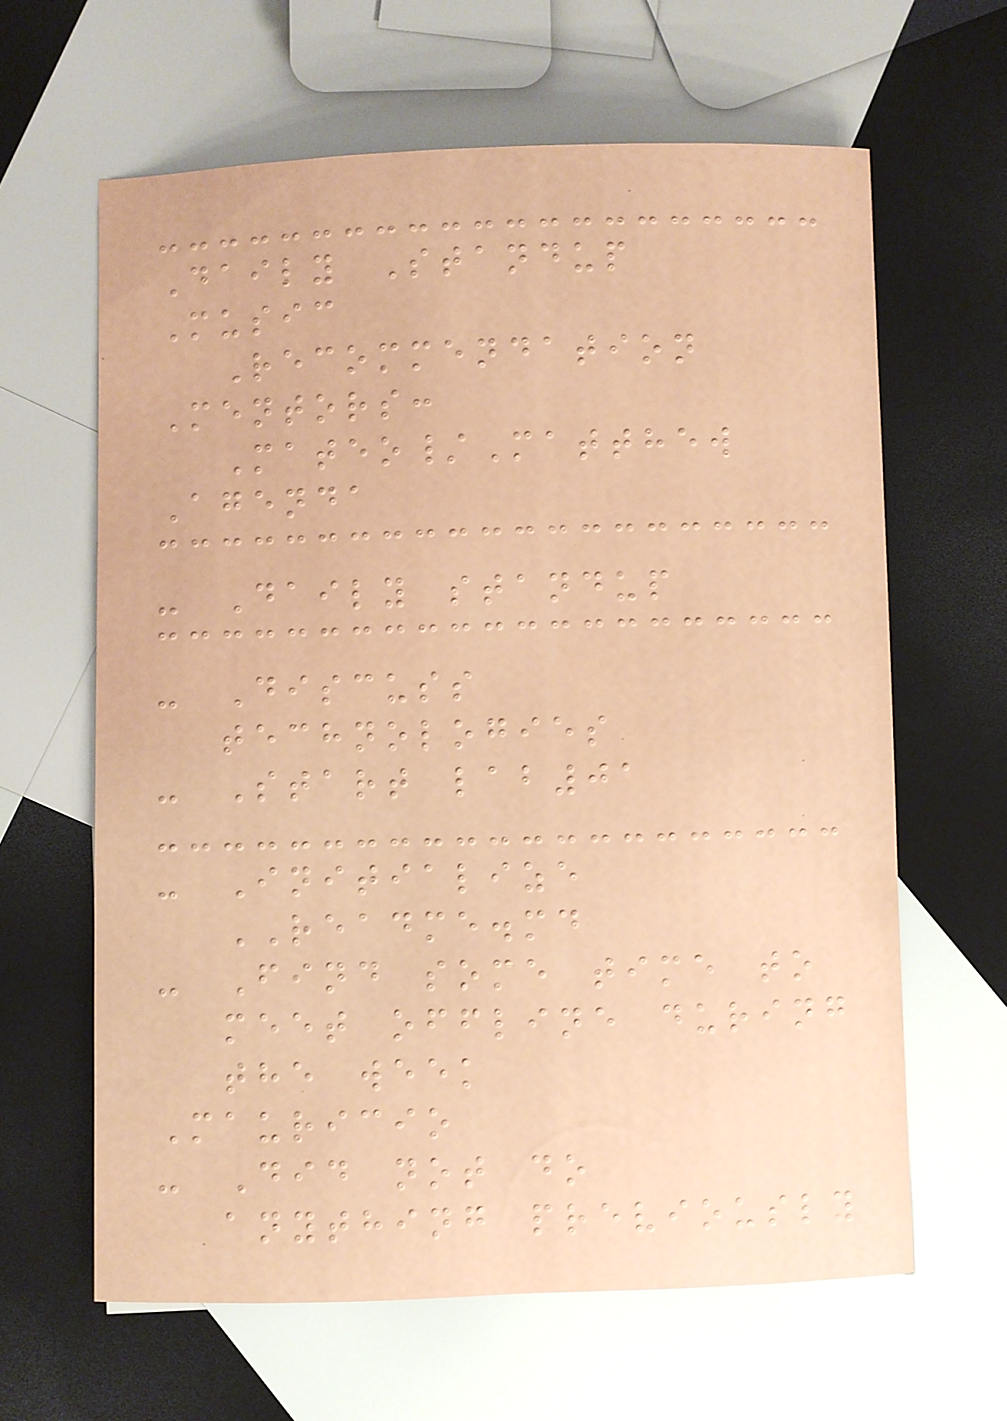Daily Standup
Music
Recommendation
Mentors:
Mateo/Matthew
Agenda
- Daily standup
- Discuss
technologies
- Start lab01
- Initialize
README.md
- Find some time to
meet offline during
the week
Mauricio
- Did not do
anything previously
